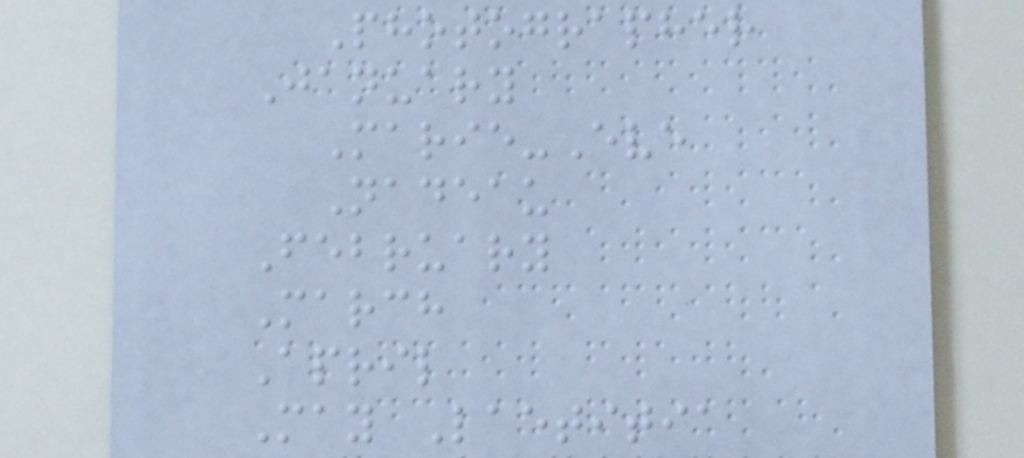Photographer
January
Marie-Eve
Nadeau
February
March
April
May Laetitia
